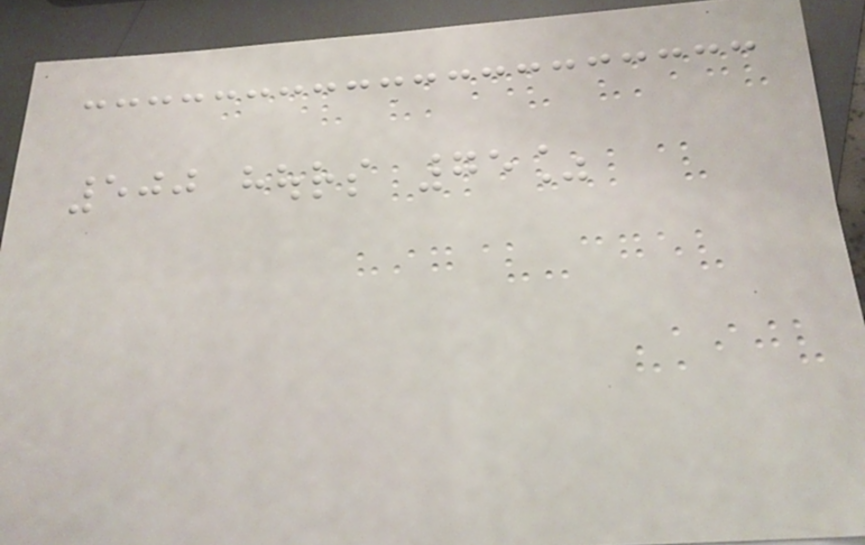500 hours 75%
